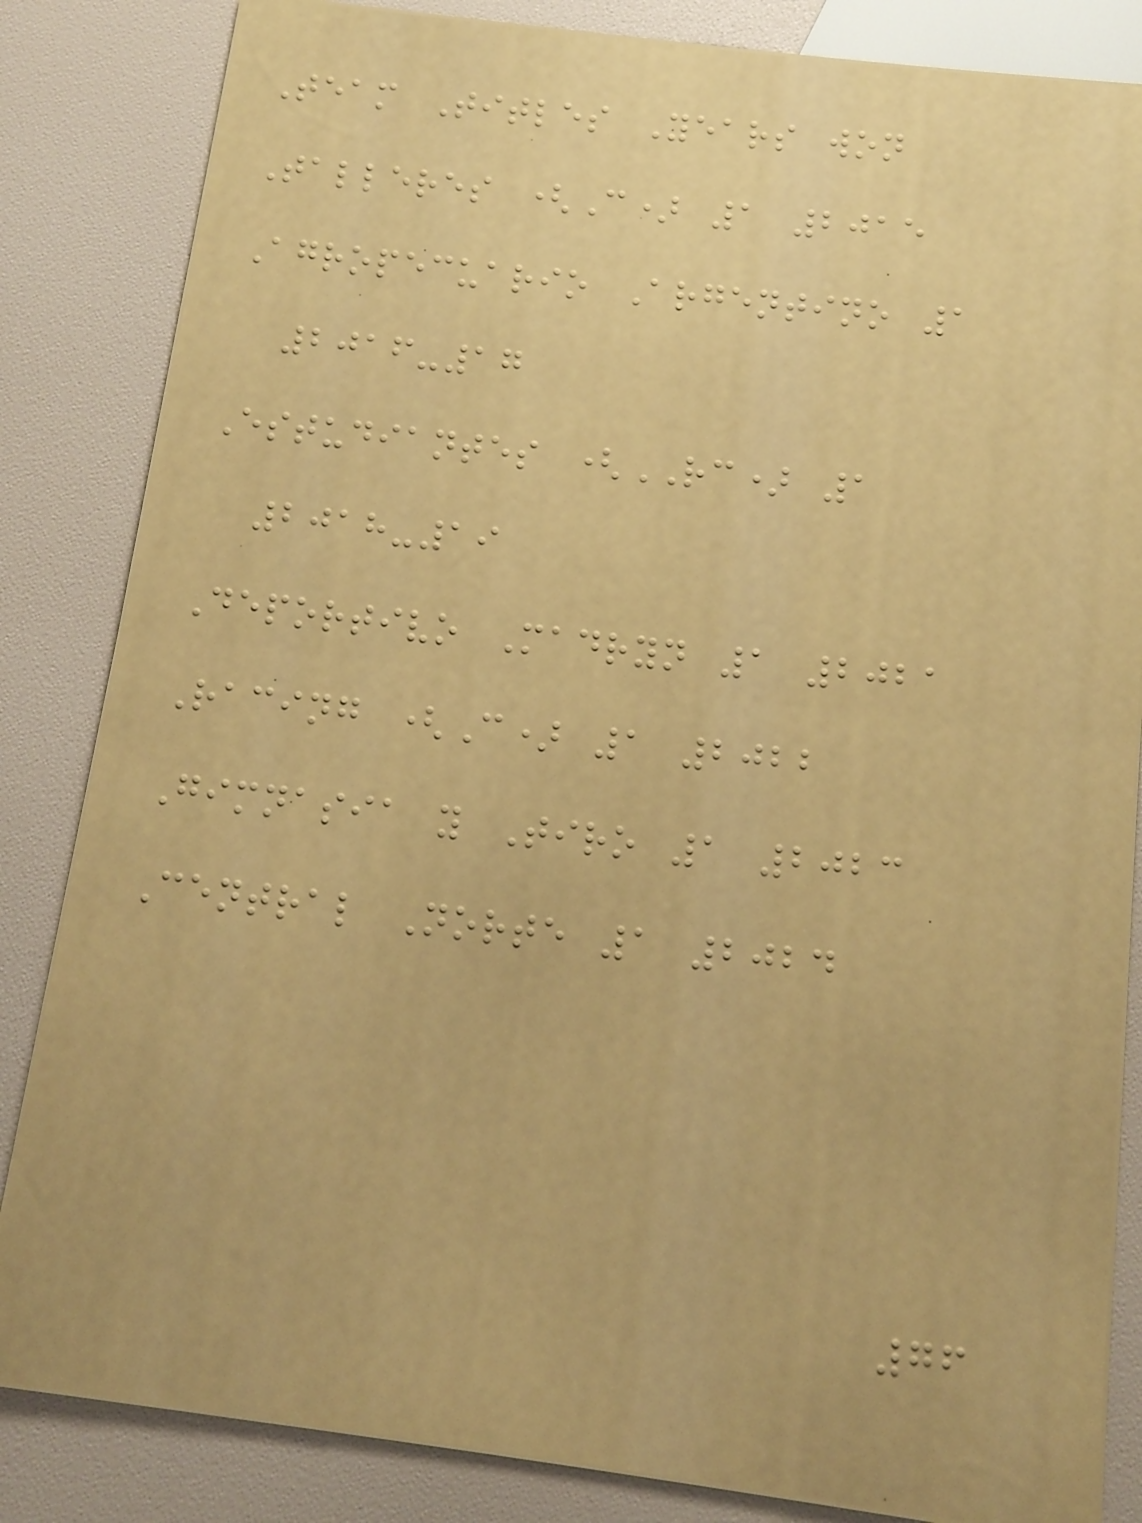Team Titles Years won
Talleres (C) 1 2015
Agropecuario Argentino 1
2016-17
Estudiantes (RC) 1
2018-19
Deportivo Madryn 1 2021
Racing (C) 1 2022
Gimnasia y Tiro 1 2023
Central Norte 1 2024
76
